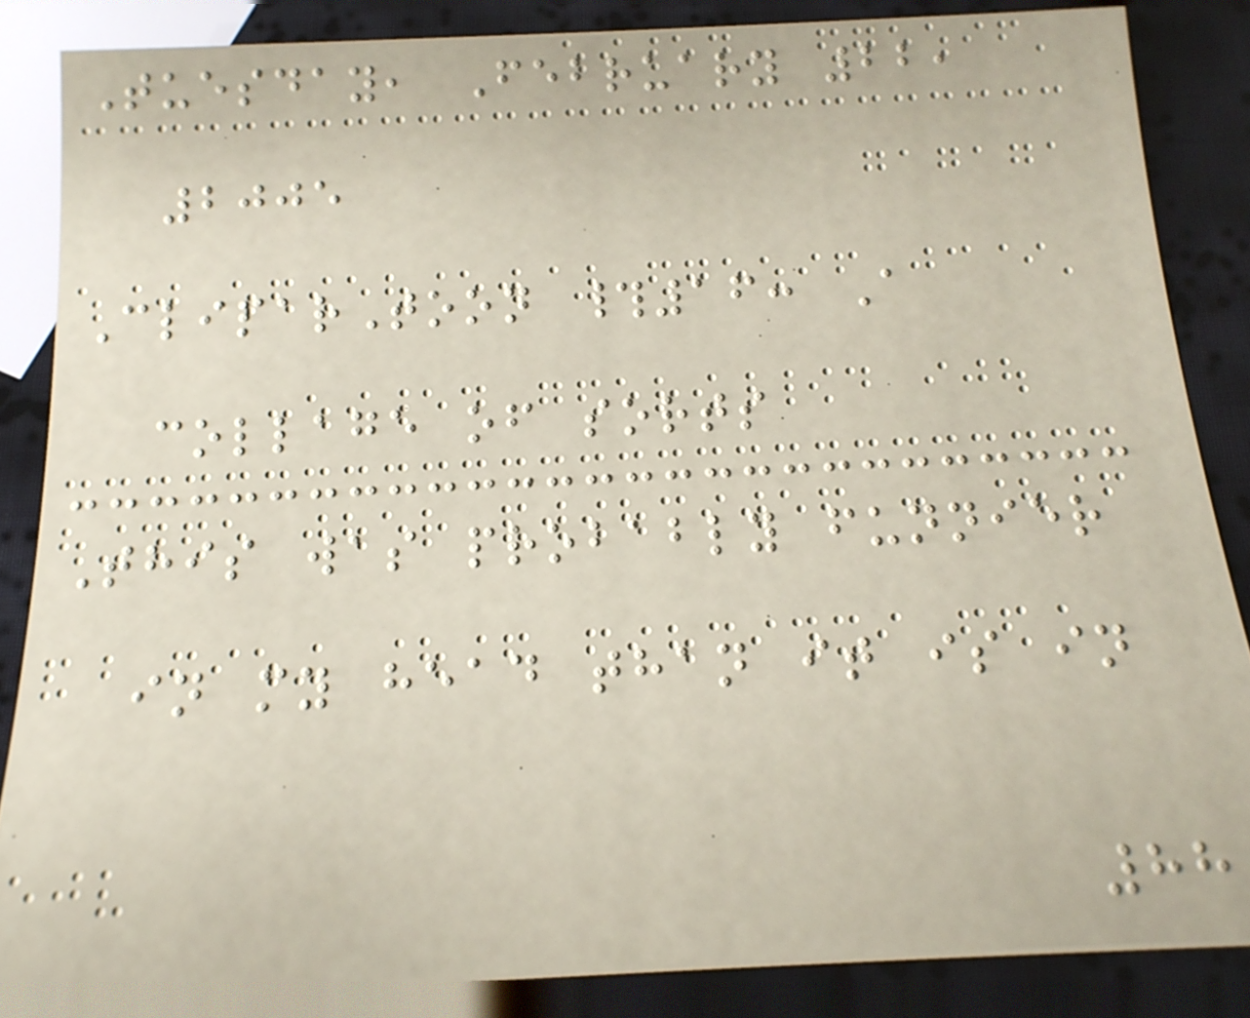Tuesday, February 22,
2005
CliparToon #16: A
collage of sorts
This was probably funnier
in my head than it is in
88
